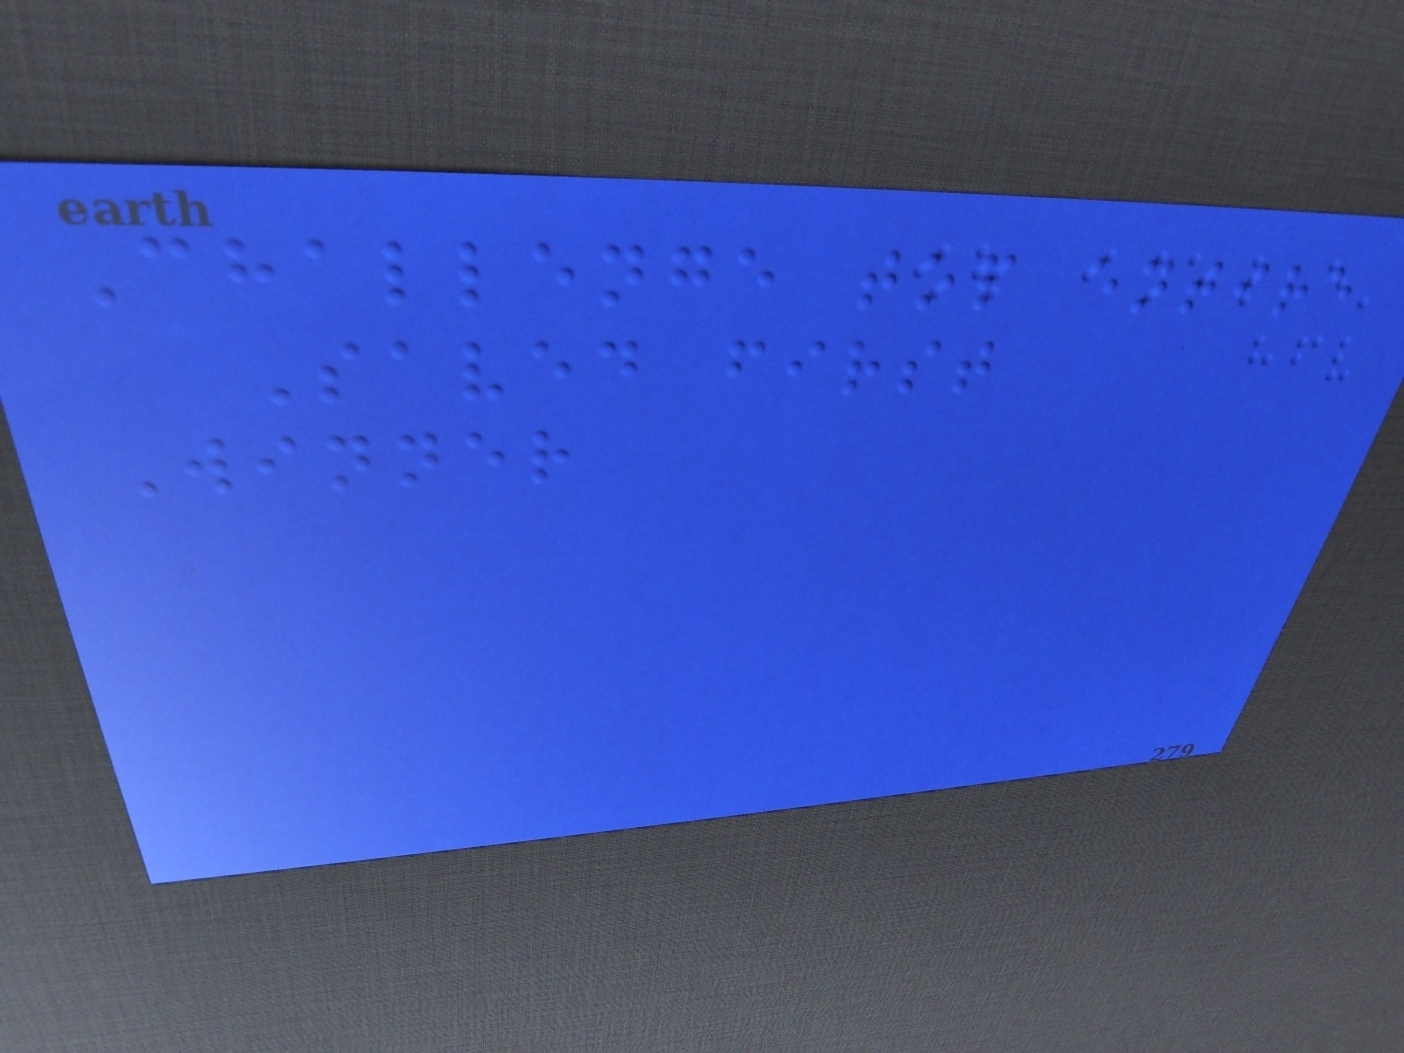Challenge top entire
Saved first
Winner
